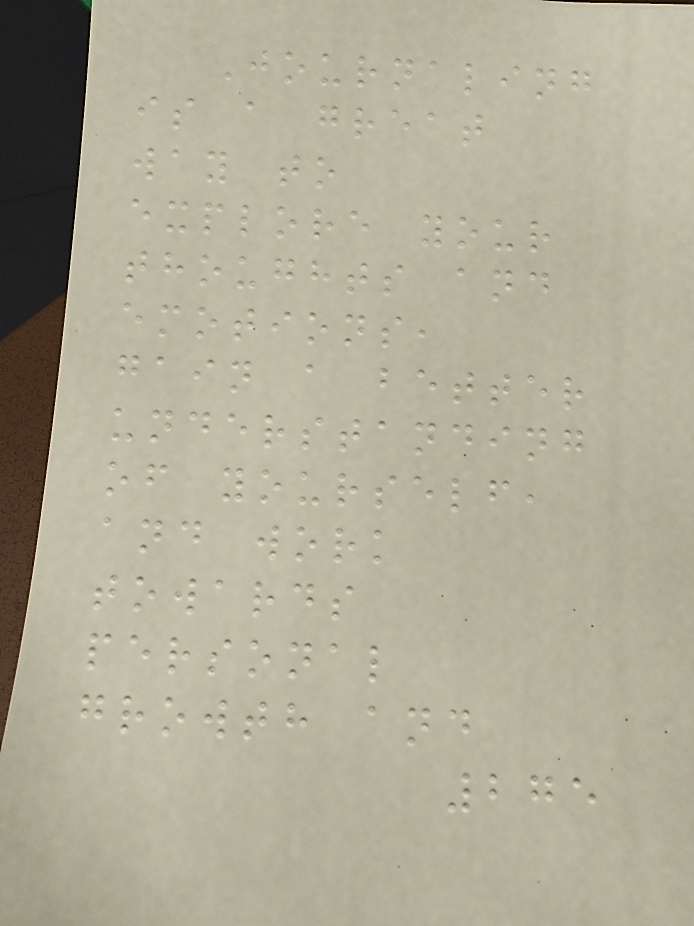Journaling
is a great
way to
explore your
thoughts and
emotions,
gain a better
understanding
of yourself,
and work
towards
personal
growth and
275
